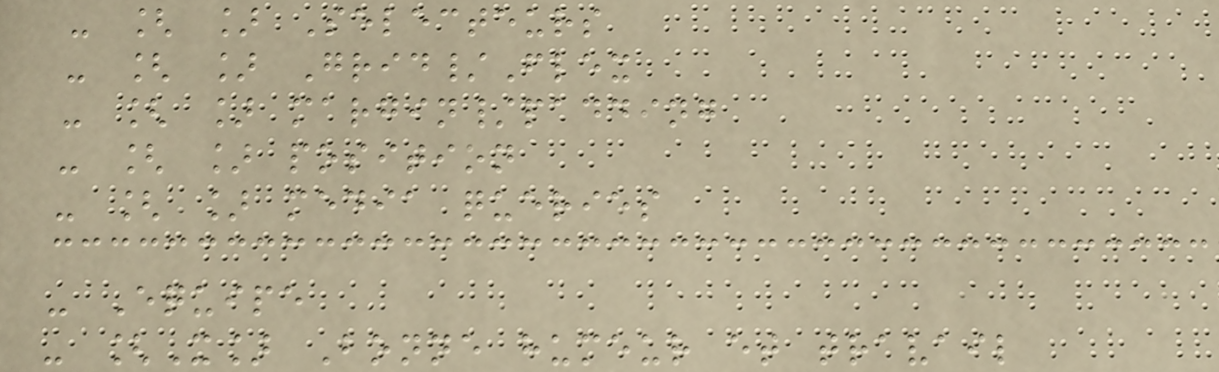- [ ] Selecteurs
- [ ] Grid/Flex
- [ ] margin/padding
- [ ] position
- [ ] media queries
- Equipe
- [X] Bonne humeur et travail
